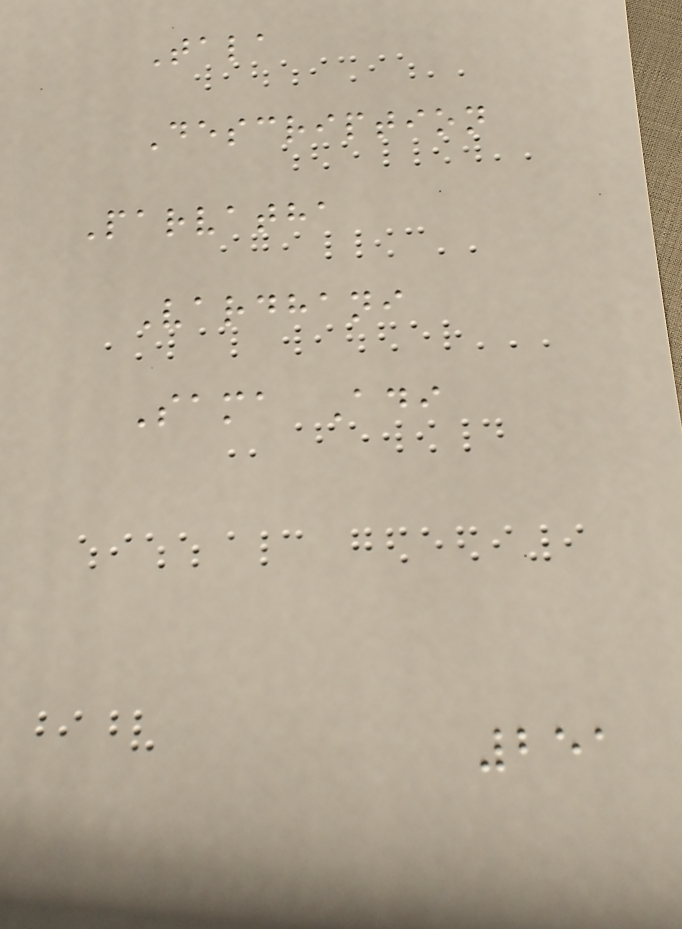Tala
Description
Parvatha
Vardhani
Sama Adi
251
